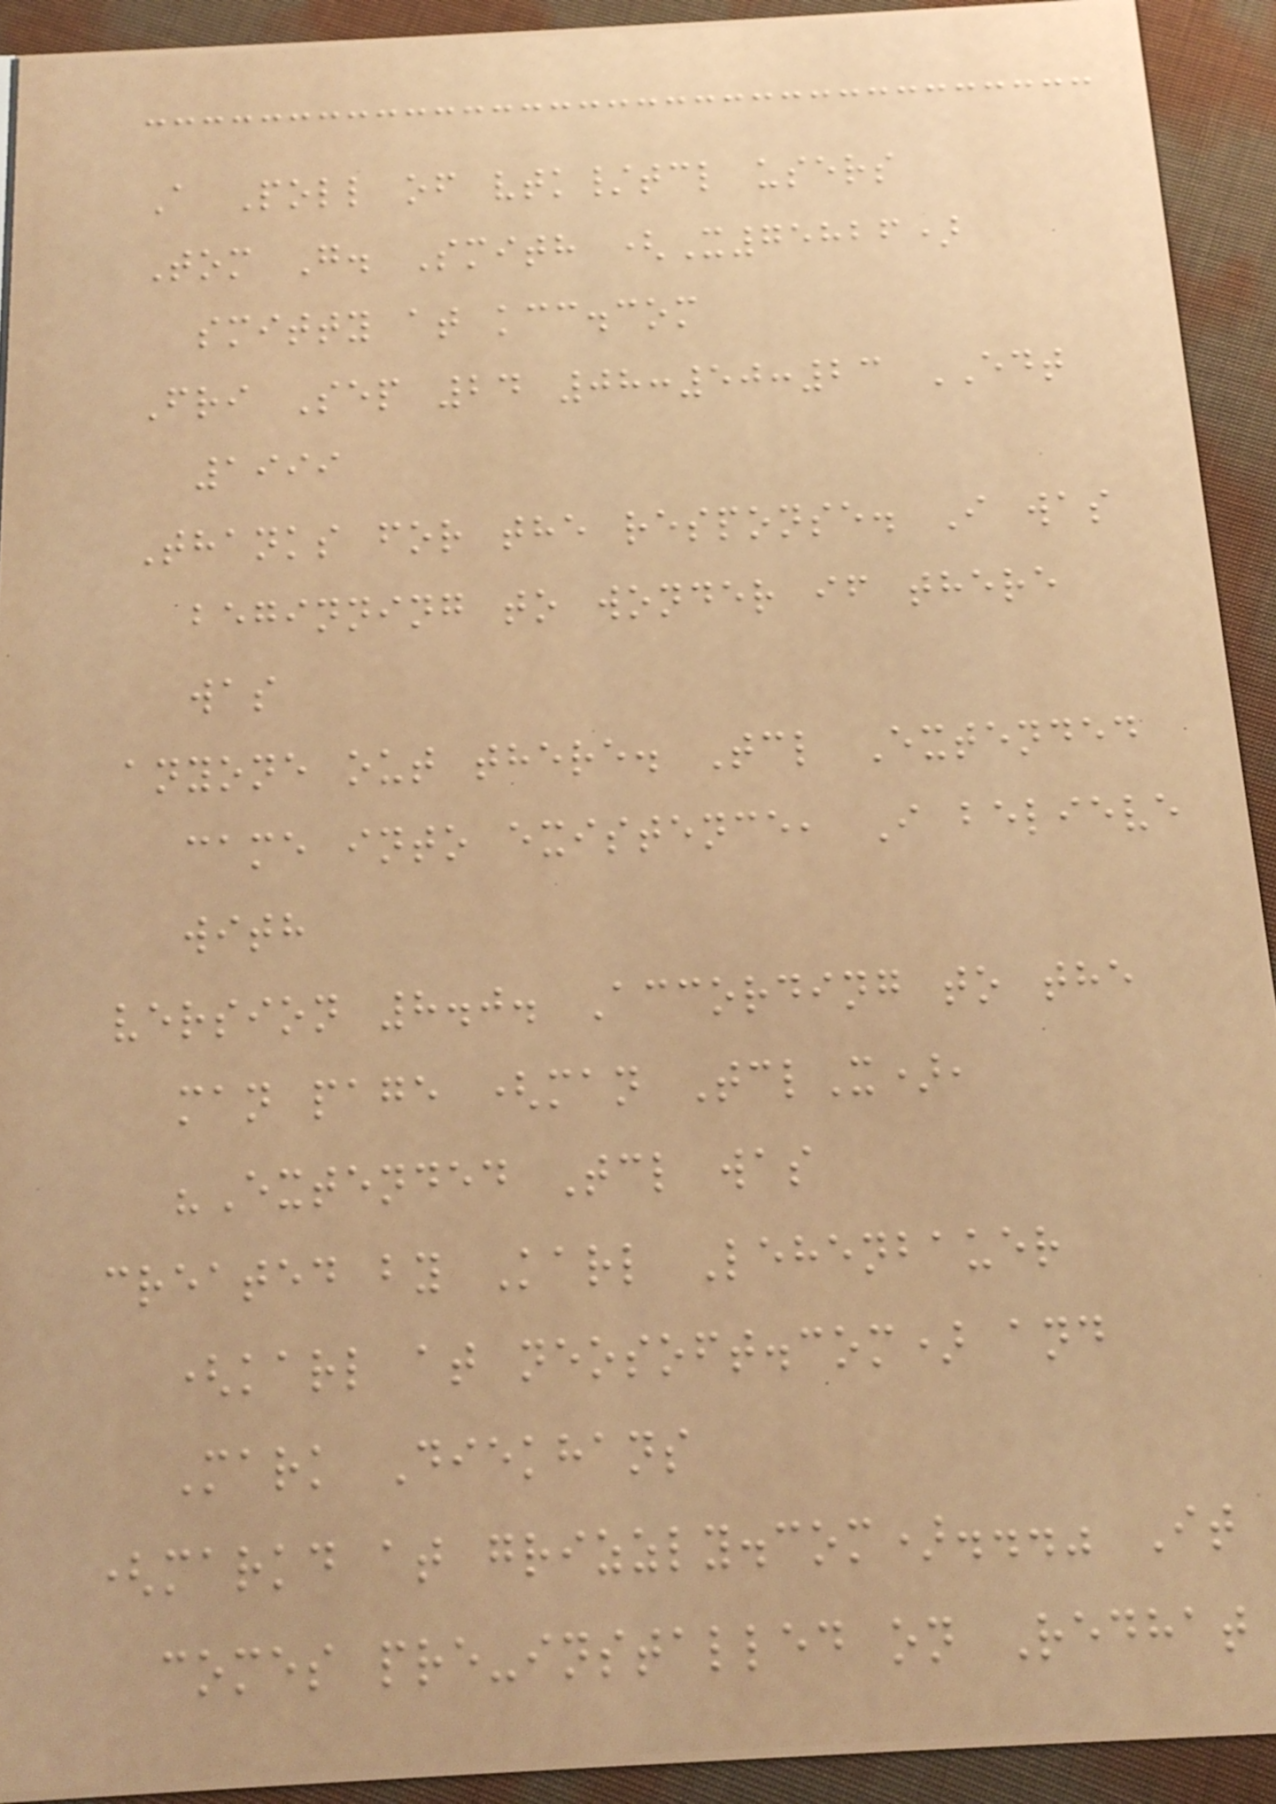A Poll of vtk/tcl users
Tom G. Smith (X75826)
smitty at kcc.com
Fri Sep 24 08:50:23 EDT
1999
Thanks for the response. I was
beginning to wonder if there
was
anyone out there. Tcl Extended
came into existence, I believe
with
version 8.0. According to the
man page (man TclX),
"Extended Tcl was
created by Karl Lehenbauer
(karl at neosoft.com) and
Mark Diekhans
(markd at grizzly.com)..." It
comes pre-installed on Redhat
